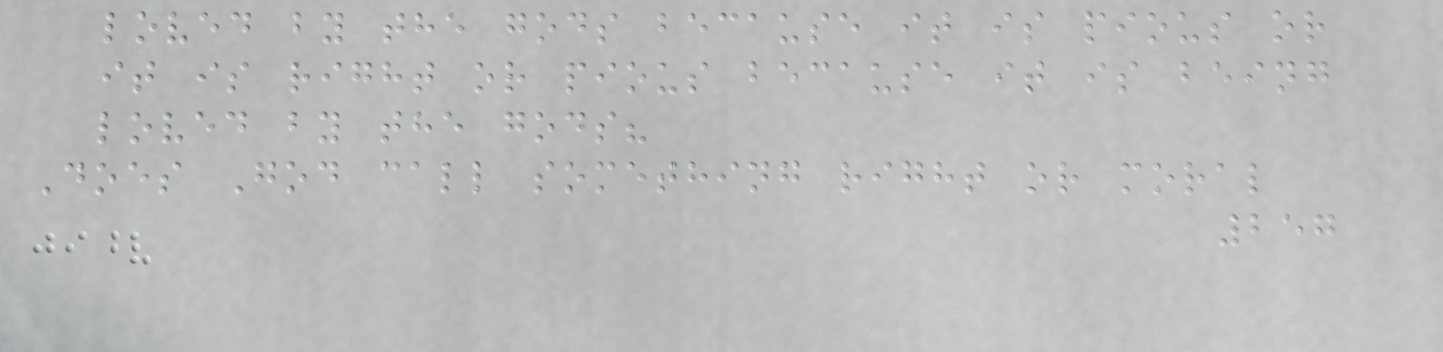loved by the gods because it is pious or
it is right or pious because it is being
loved by the gods?
Does God call something right or moral
257
